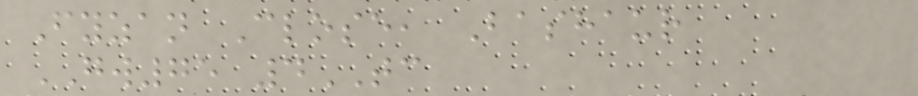Fyzan Close, Bashaur
GW75 4TC
